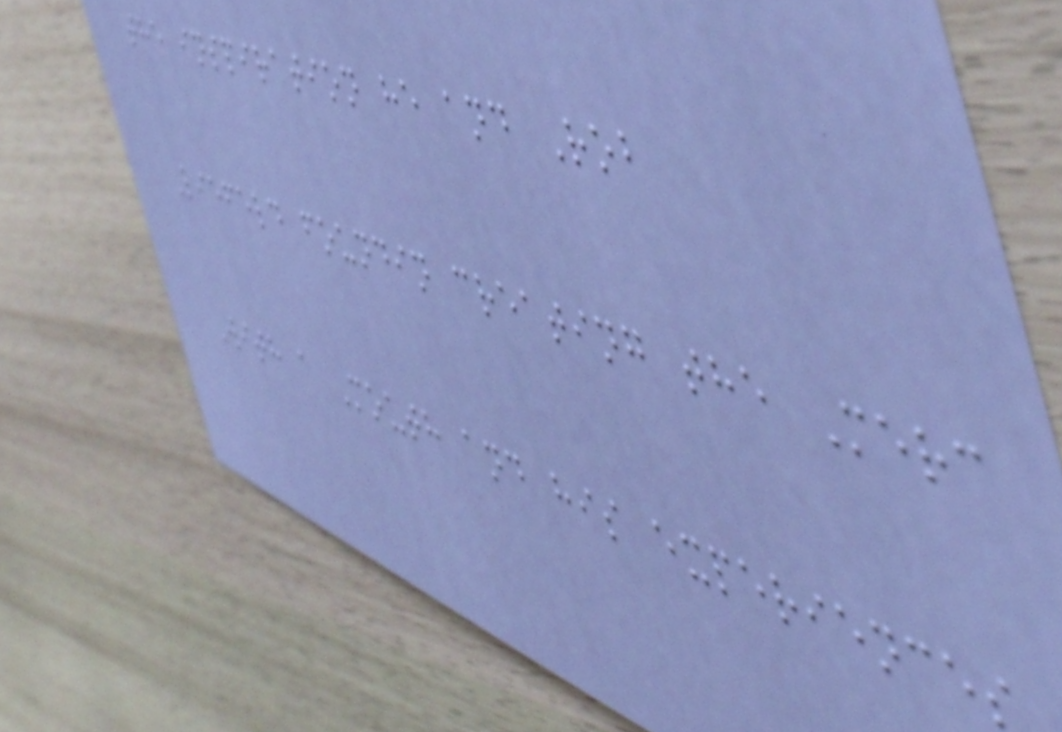the inspiration he and Rob
Liefeld foundin creating the Merc
With a Mouth and his experiences
